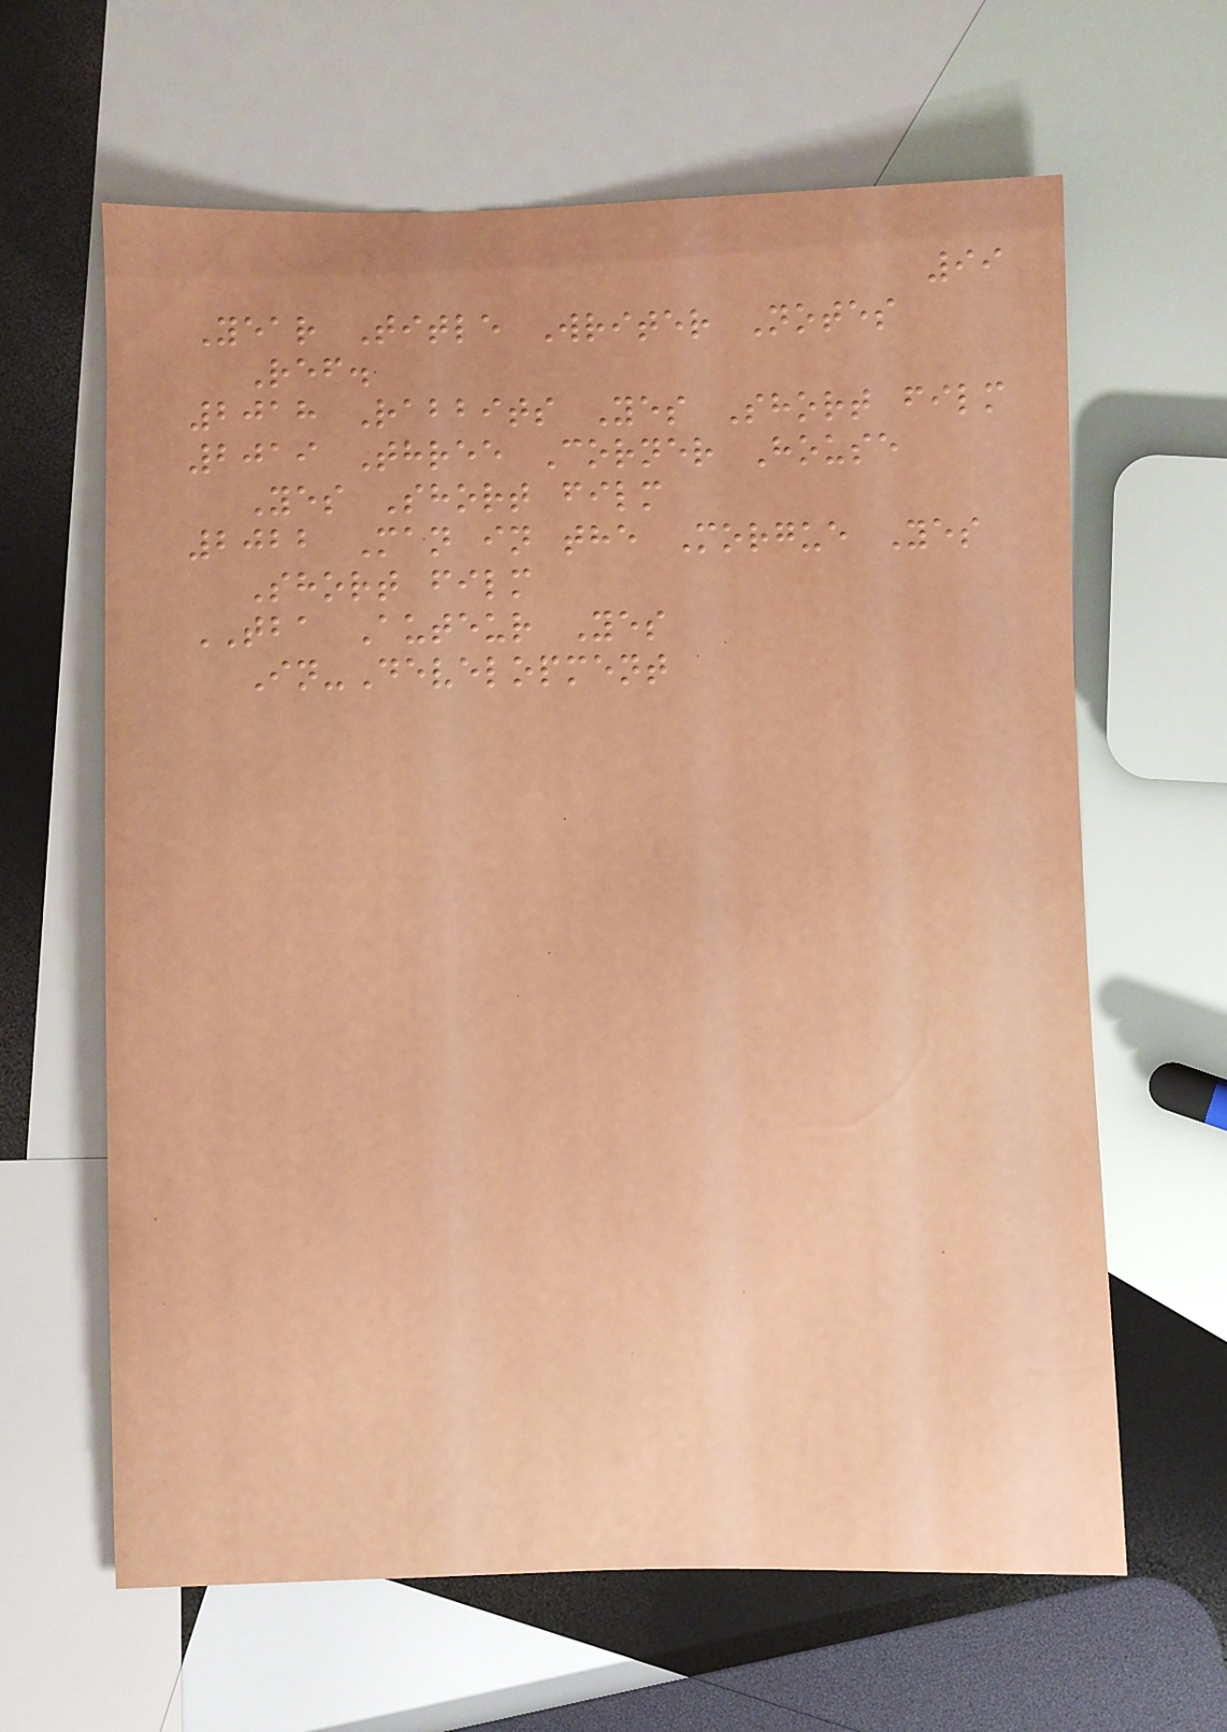99
Year Title Writer Notes
Ref.
2018 Rabbits Yes Short film
2019 Three Corner House
Yes Short film
2022 Man in the Morgue Yes
Short film
TBA Auteur Yes
In-Development
